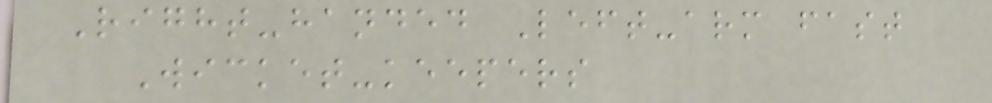Right-handed Left-arm fast
Wicket-keepers
